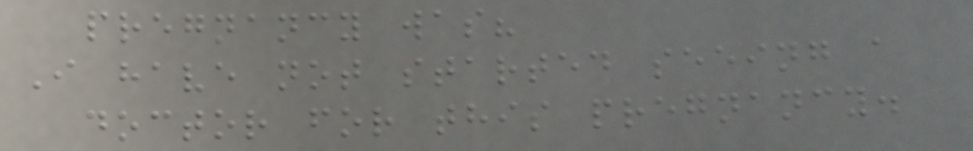pregnancy was?
I have not started seeing a
doctor for this pregnancy.
